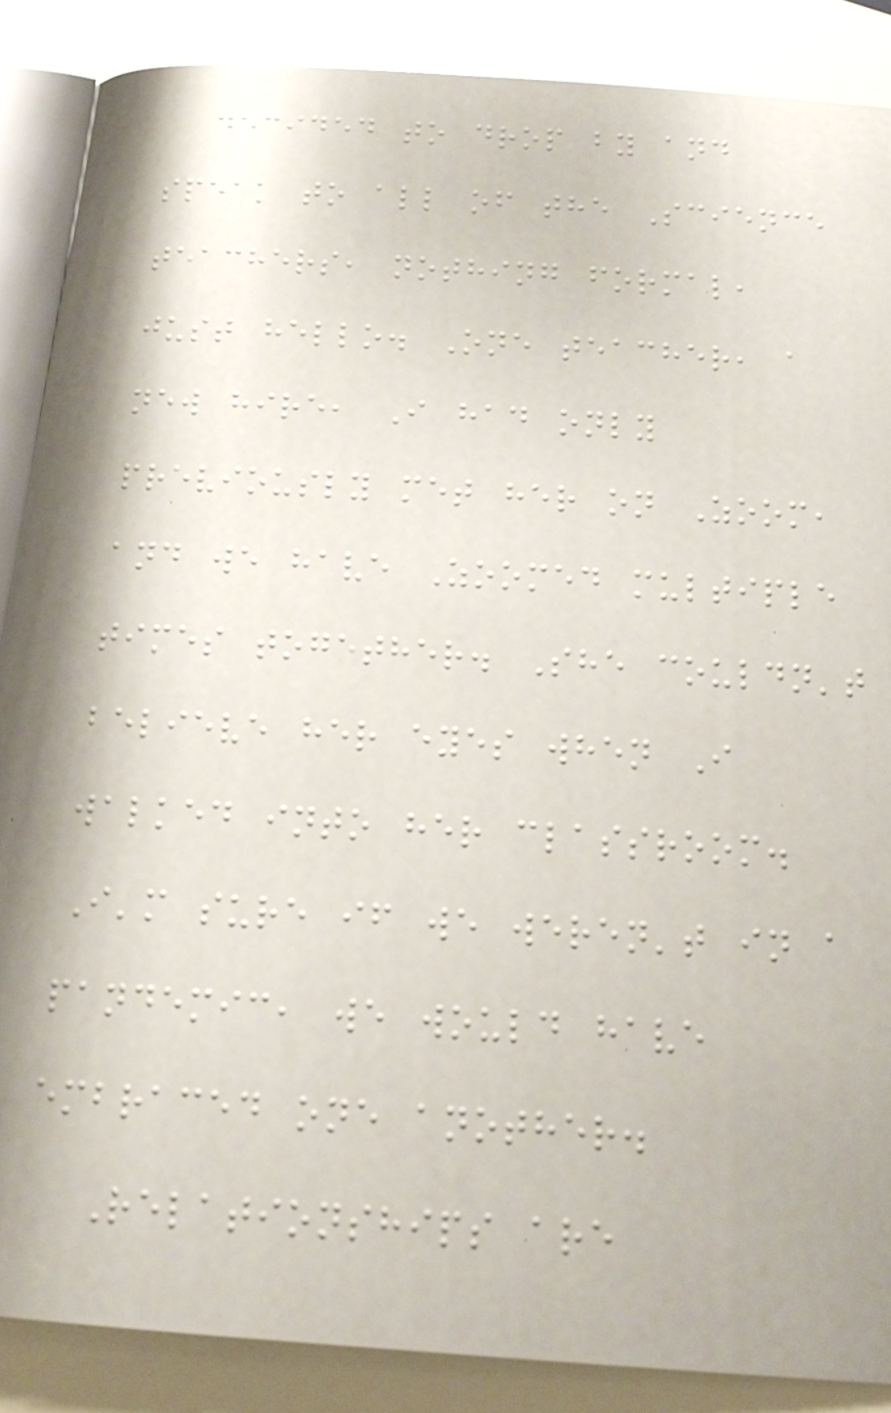decided to drop by and
speak to all of the Science
teachers, nothing formal,
just hello. One teacher, a
new hire, I had only
previously met her on Zoom,
and we have Zoomed multiple
times together. She couldn't
believe her eyes when I
walked into her classroom.
I'm sure if we weren't in a
pandemic, we would have
embraced one another.
Relationships are
